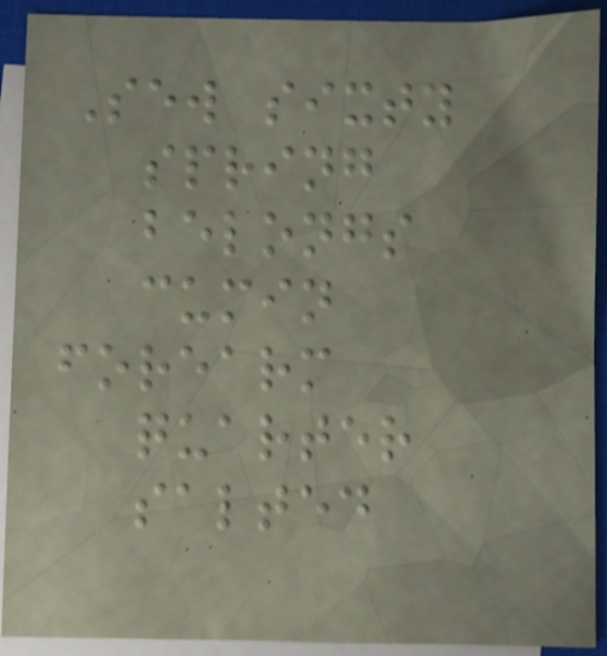Sew sixty
spring
belongs
cumin
forearm
quarter
salted
